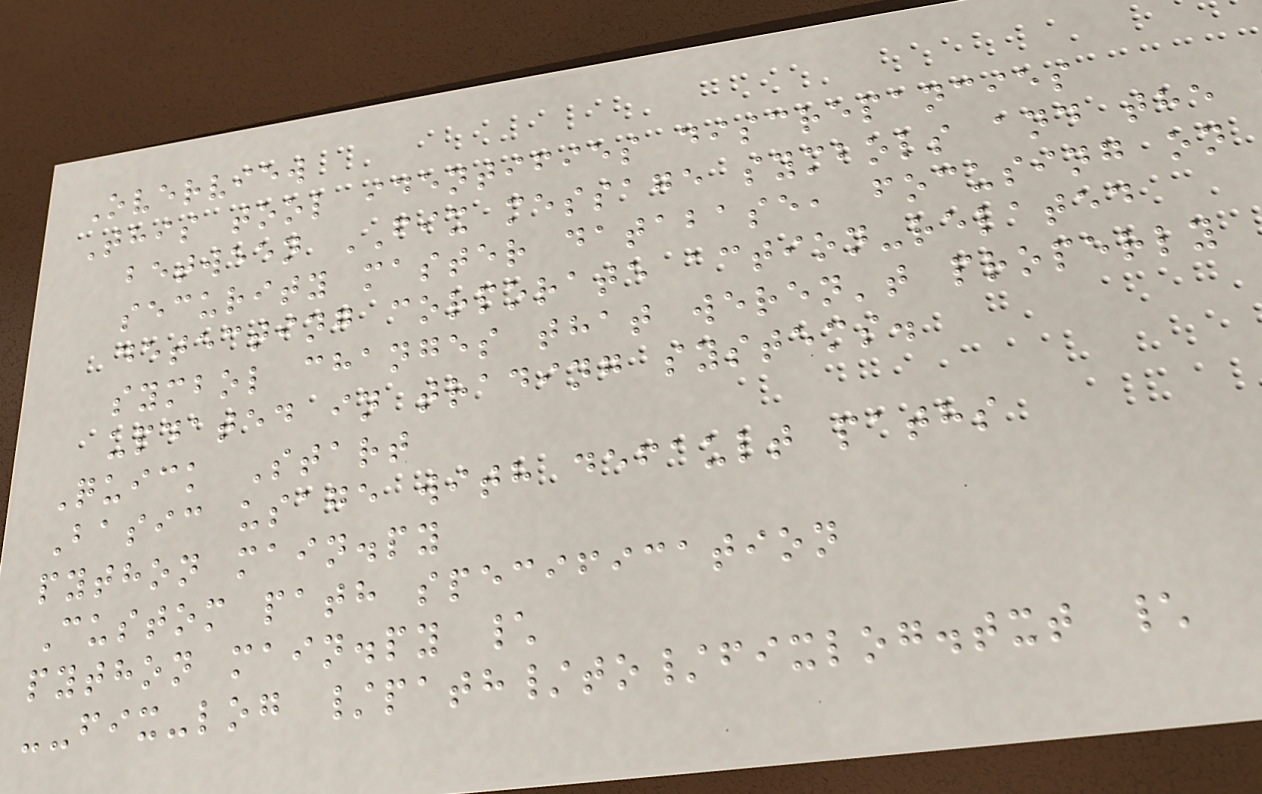Overview
This tool identifies discrepancies
between FIX message symbols and the
security master database, focusing on
detecting corporate action-related
symbol changes that weren't properly
updated in trading systems.
Quick Start
Basic usage with default paths
python main.py
Custom path specification
python main.py \
--fix-log /path/to/fixlog.txt \
